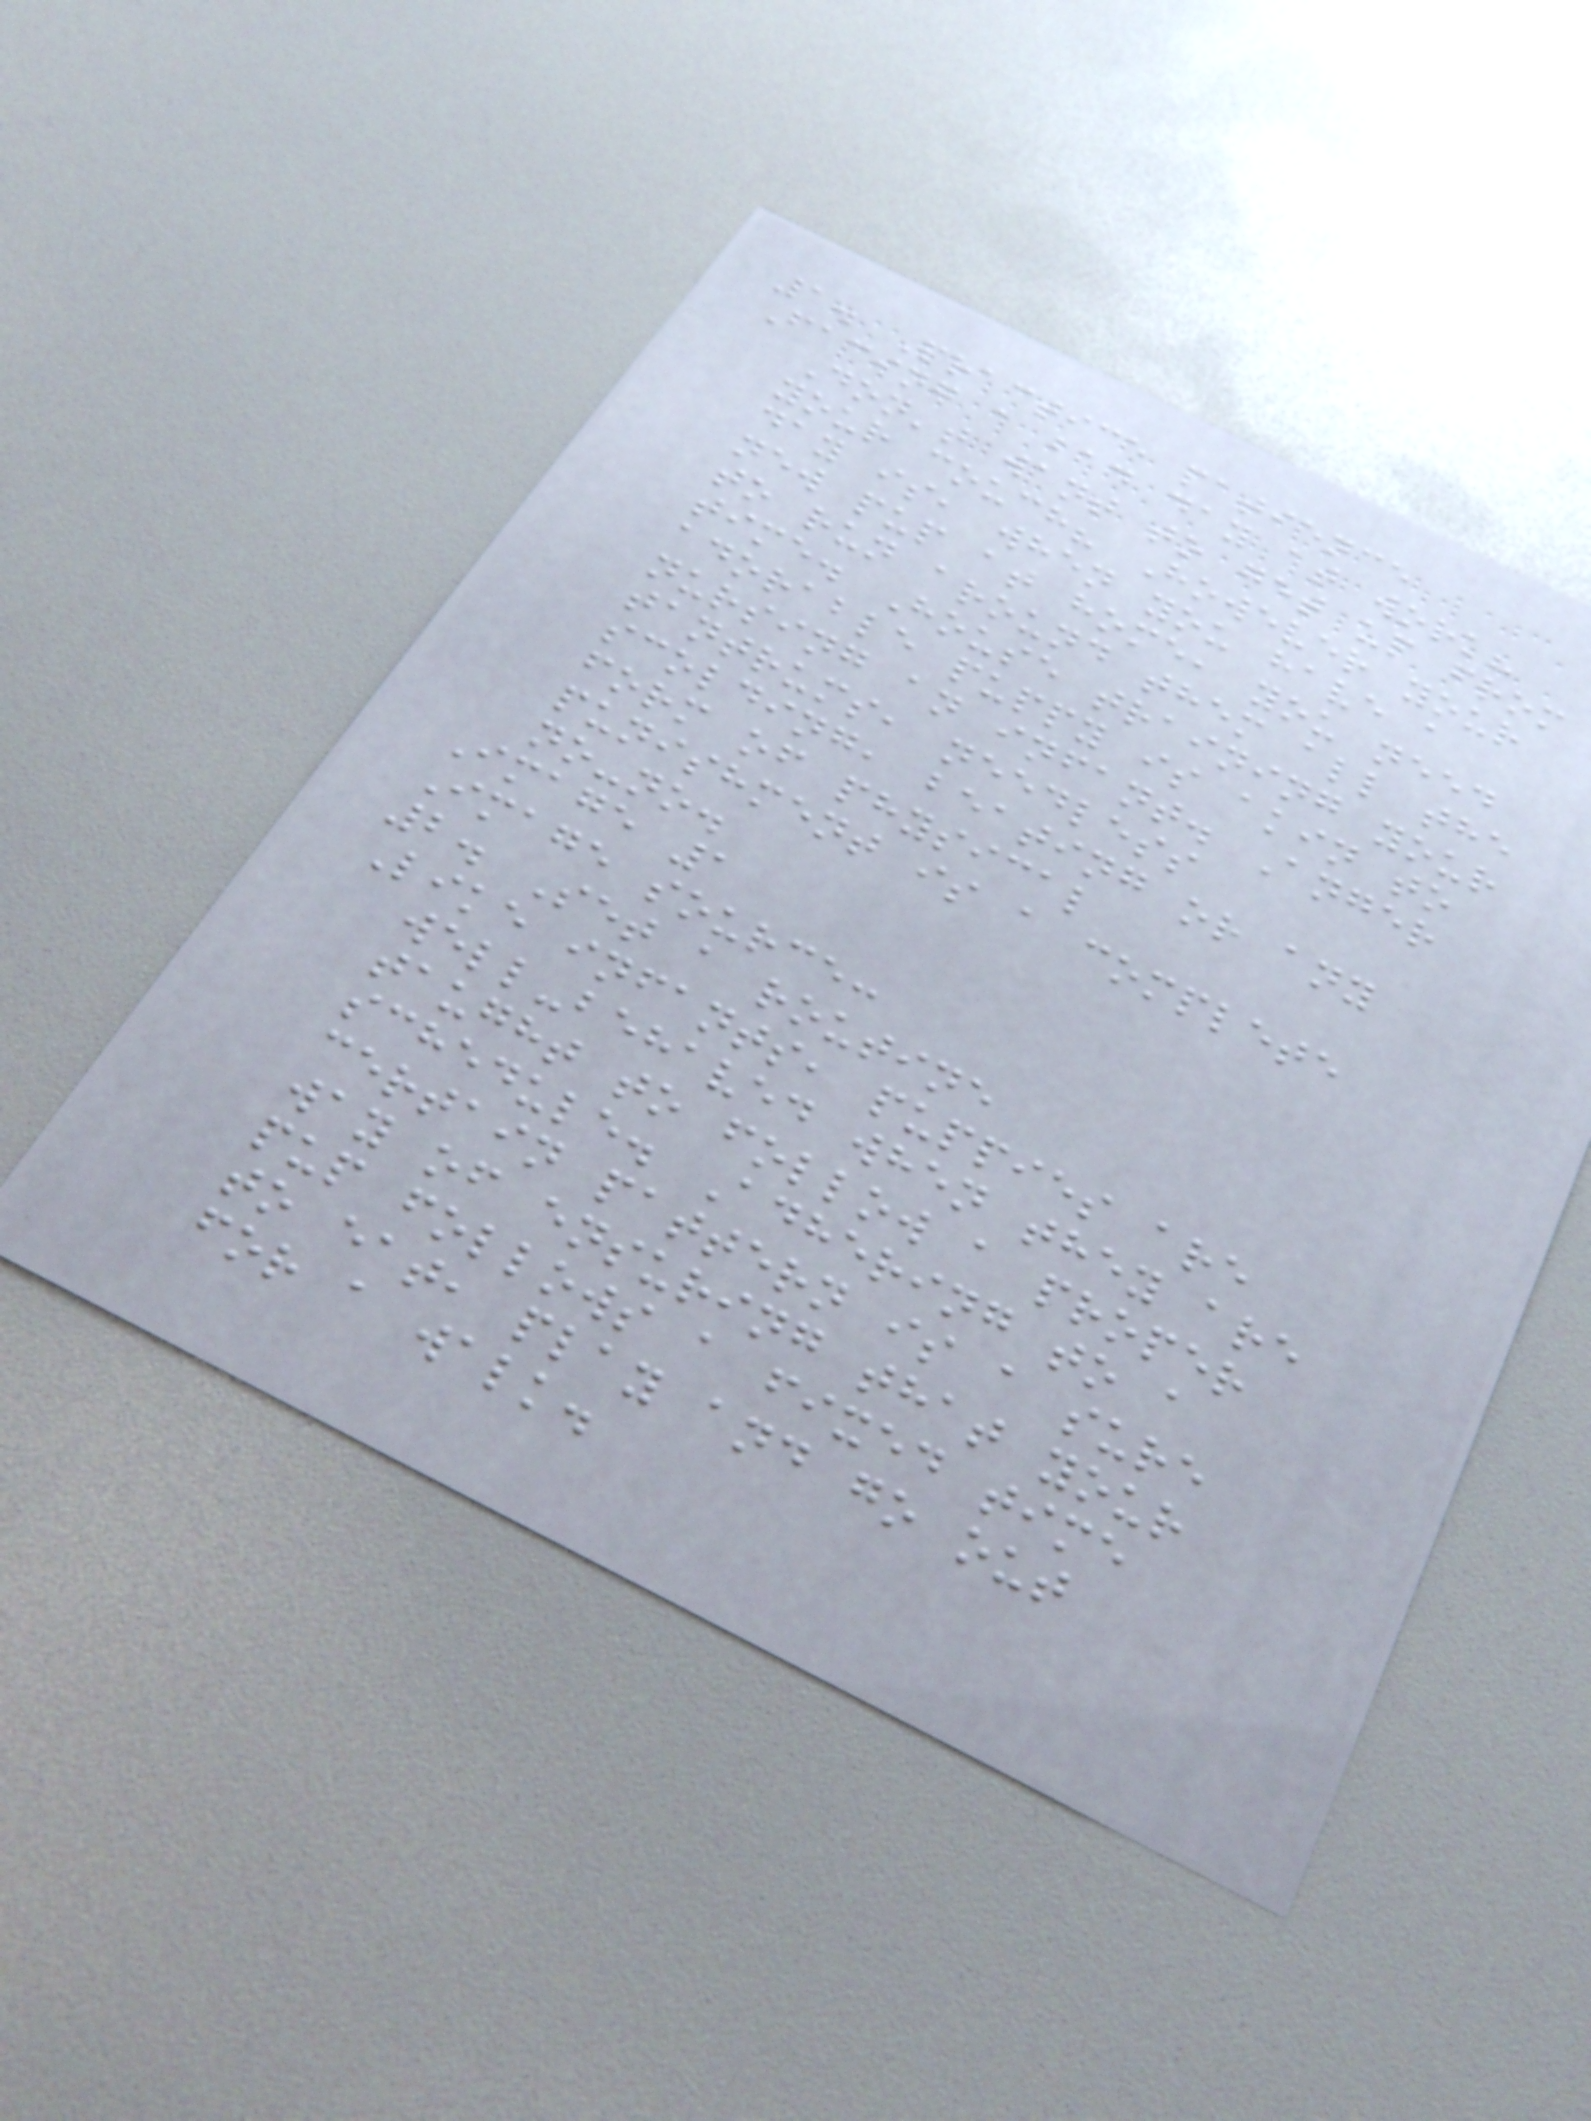1. Practice patience
Facing a bad day at work?
Don't want to get up from
your couch? However your
day is, when you have a
new pup at home, you need
to run around them all the
time. House training your
adorable puppy is akin to
nursing an infant. Anger
tantrums, needless
scolding, beating or any
form of physical
punishment is a complete
no-no.
Image 1
Image source:
2. Set a routine
Like infants, puppies are
well-behaved when they are
taught to follow a proper
schedule. Adhering to a
certain pattern is a sure
way of ensuring that your
pup follows a fixed time
to eat, play and go out
for a walk.
